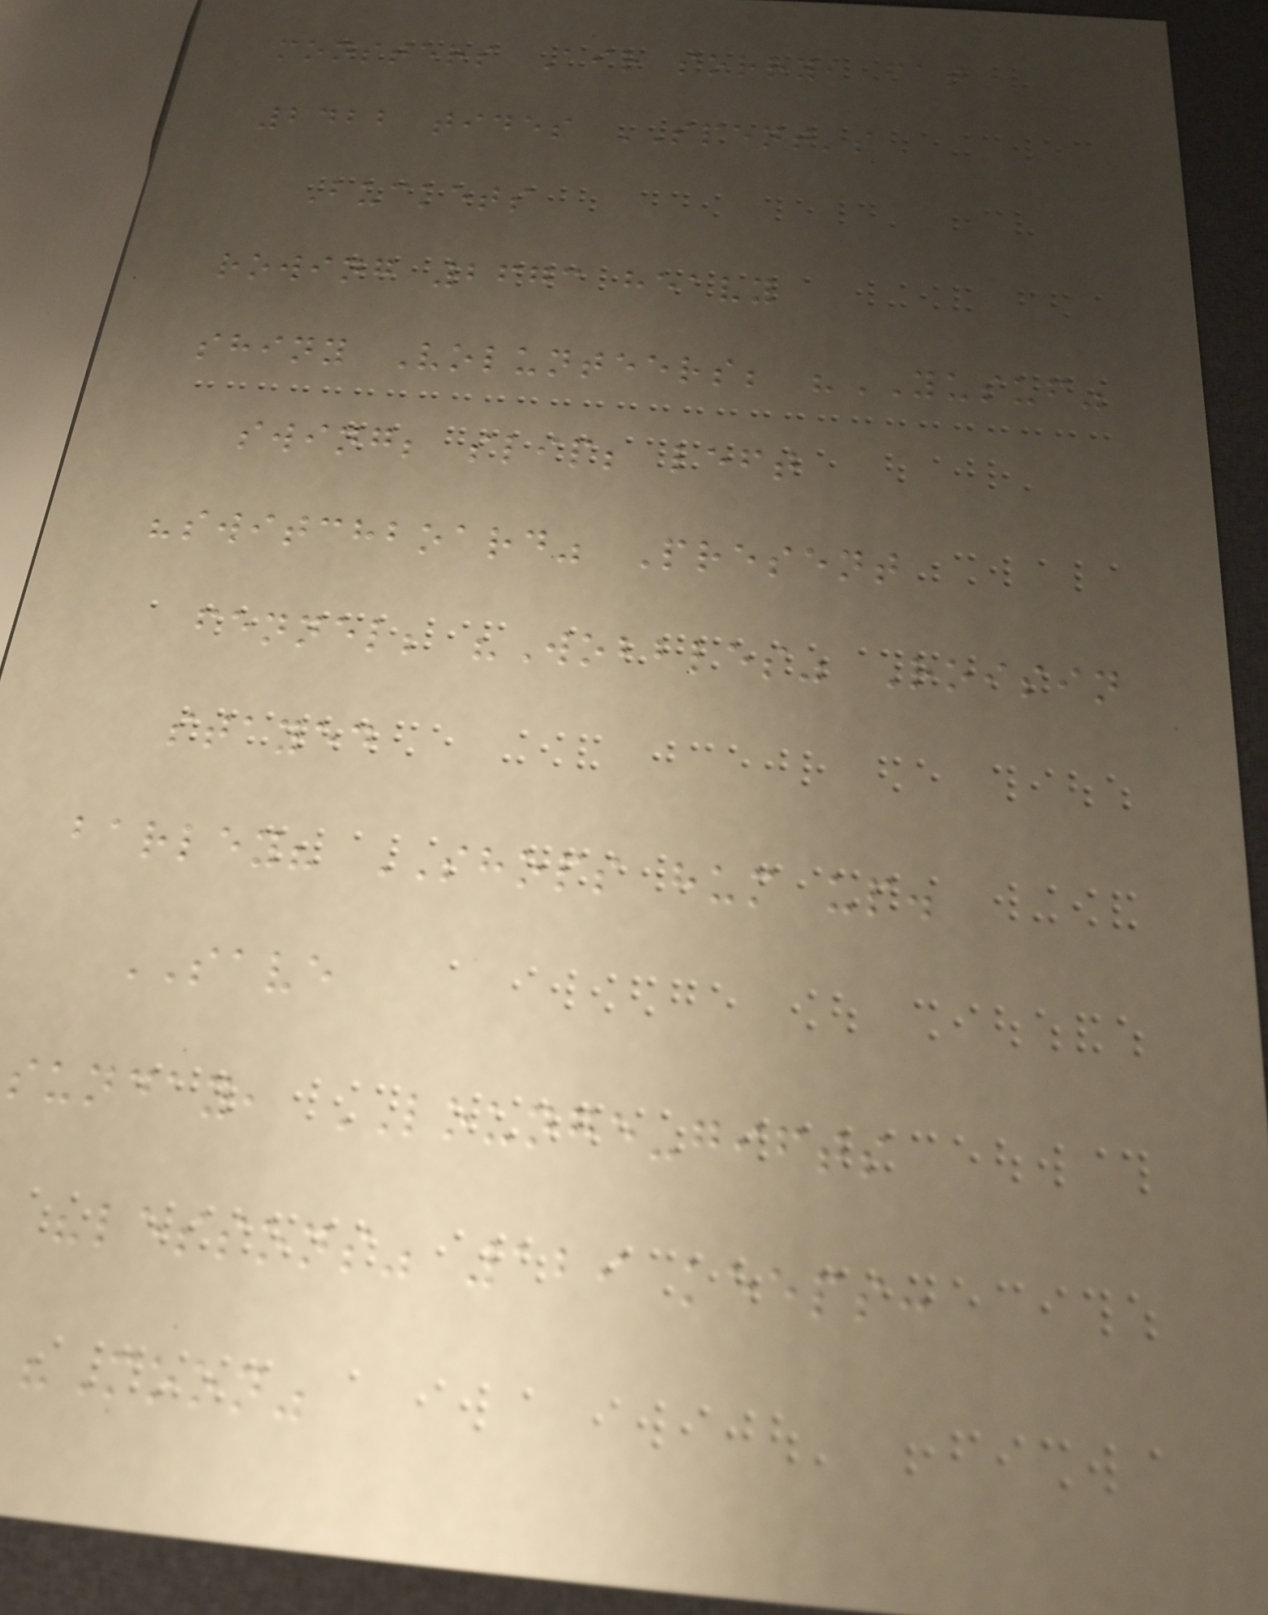monsters Air sorry, fat
2422 tides SPENT's
Buckets
rowing 2673 heavy
shiny Volunteers; "YUSUF"
swing; slip; left
"switchboard" Present
fennel; "Wobbles" Roisin
stayed
barley? SHOPS hum up.
SAVE
sunday, LOUNGE-gifts
"lessons" 129 keeps:
"Moon"
